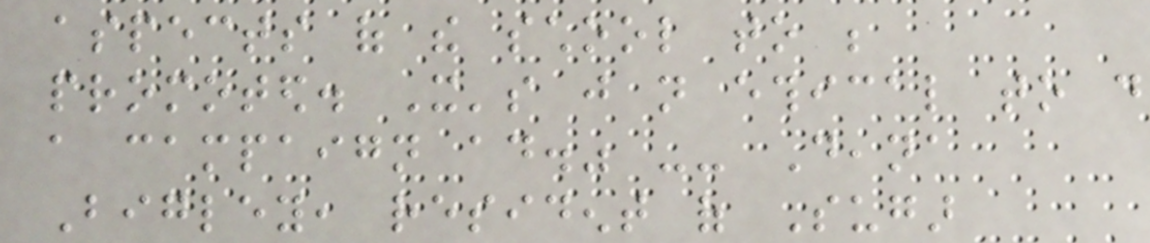aspects of the school to be
promoted. It's just not ethical to do
a campaign ad." -- Deana
Bigley, resident of Sugar
